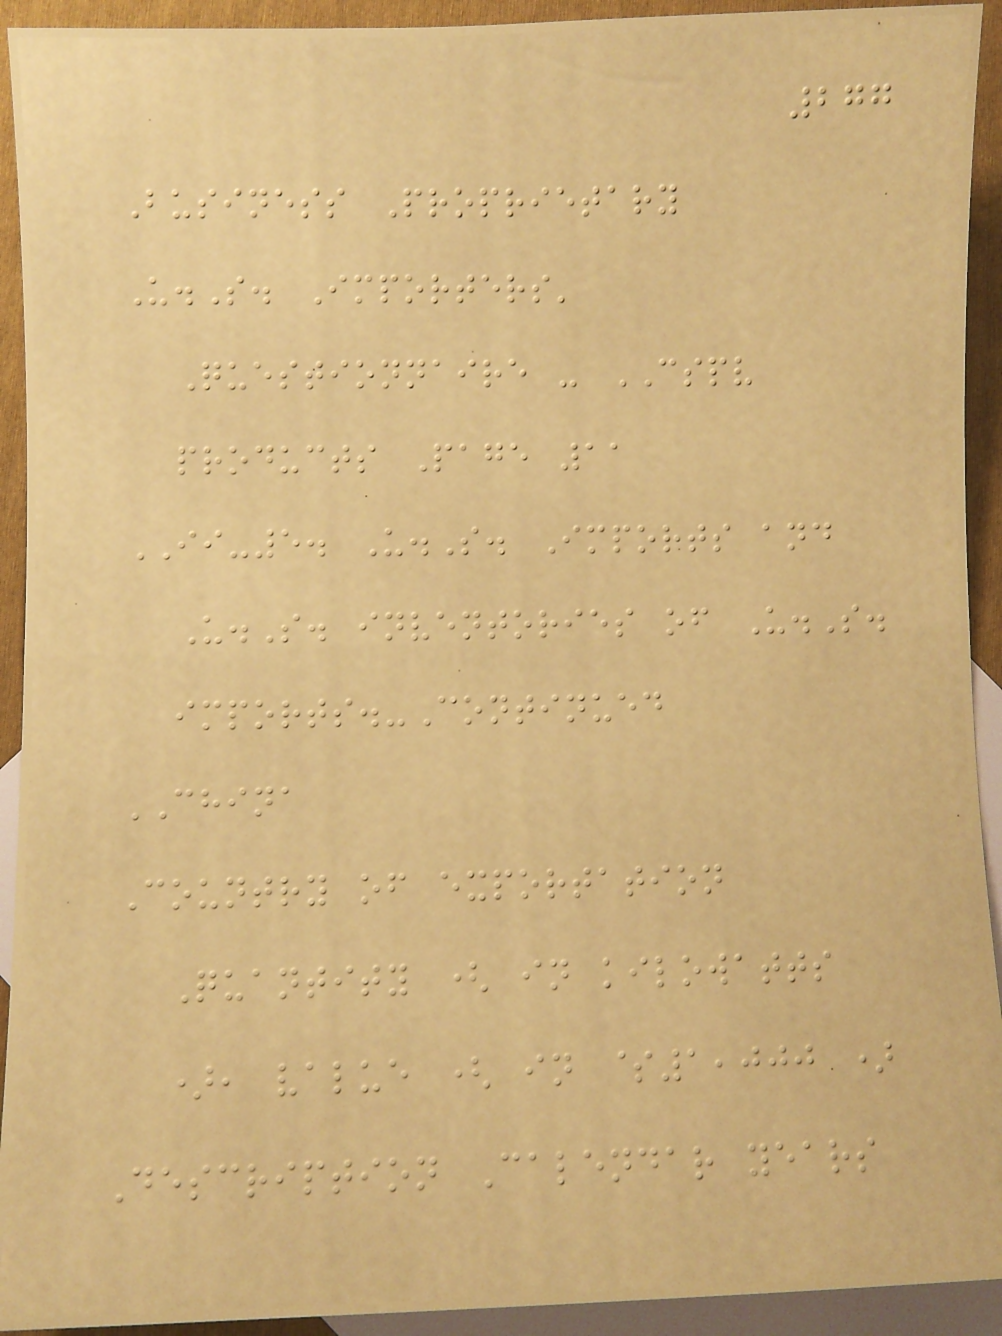277
Business Proprietary
U.S. Importers'
Questionnaire - CSPV
products Page 11
II-5. U.S. Imports and
U.S. inventories of U.S.
imports.-Continued
CHINA
Country of exportation
Quantity ( in kilowatts
), value ( in $1,000 )
Description Calendar years
